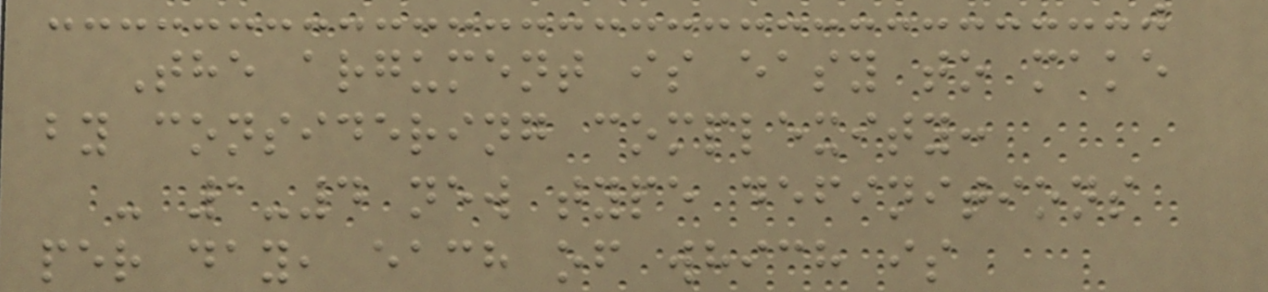The argument is easy to make
by considering complexity:
- 1-4 new type definitions
per day, each of which is
